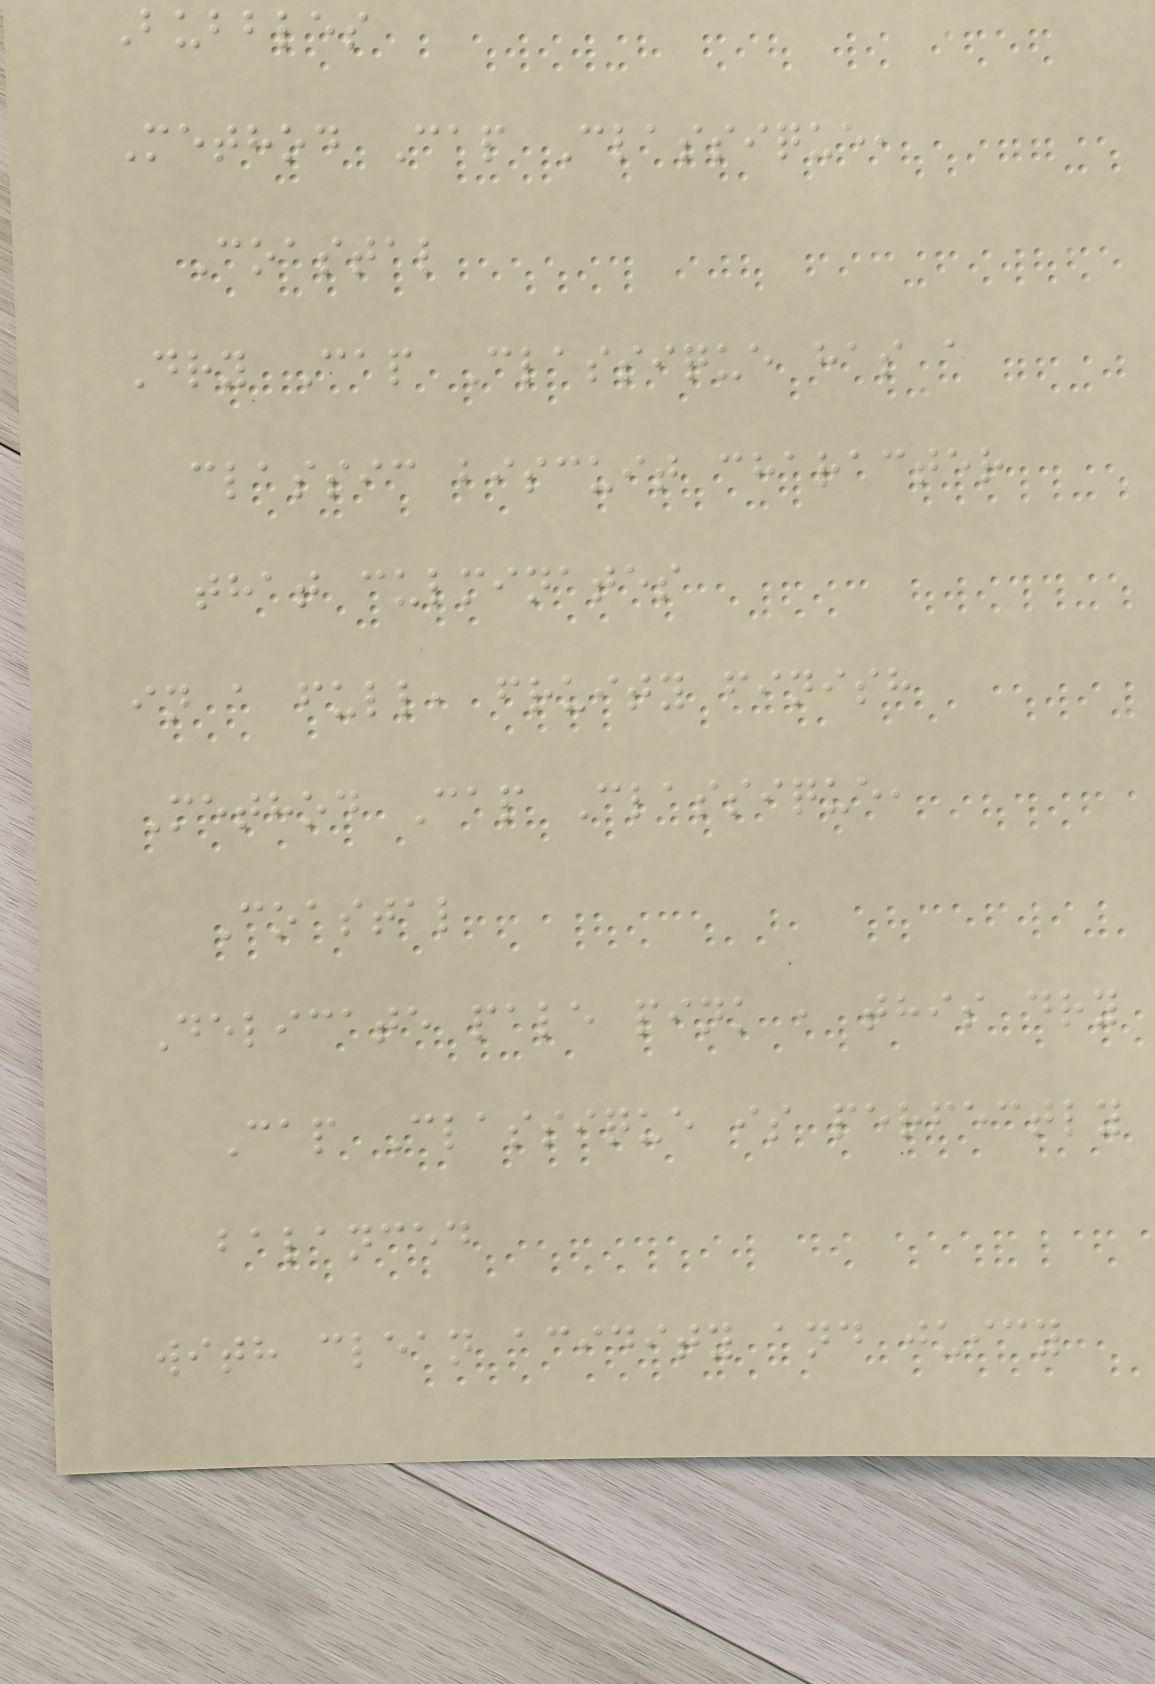Bubbles
Method Cap Classique,
Coastal
Dry Cap Classique has a
classic biscuit character
that culminates
in a full, fruity finish
Method Cap Classique,
Coastal
Delicate pale pink , this dry
Cap Classique is perfectly
balanced
with clean acidity and juicy
